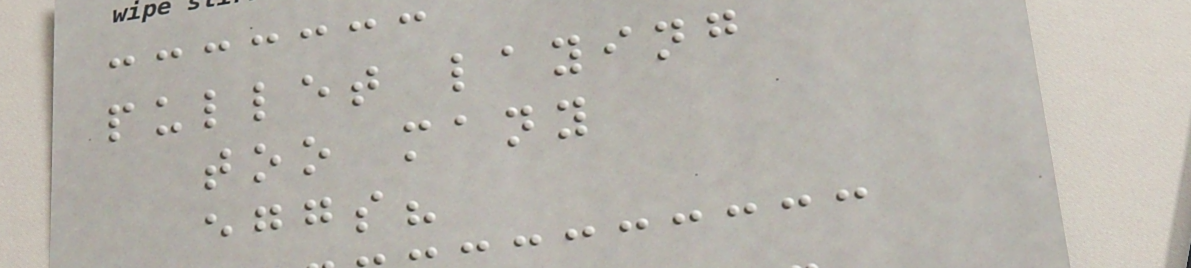pullet laying
too many
eggs?
